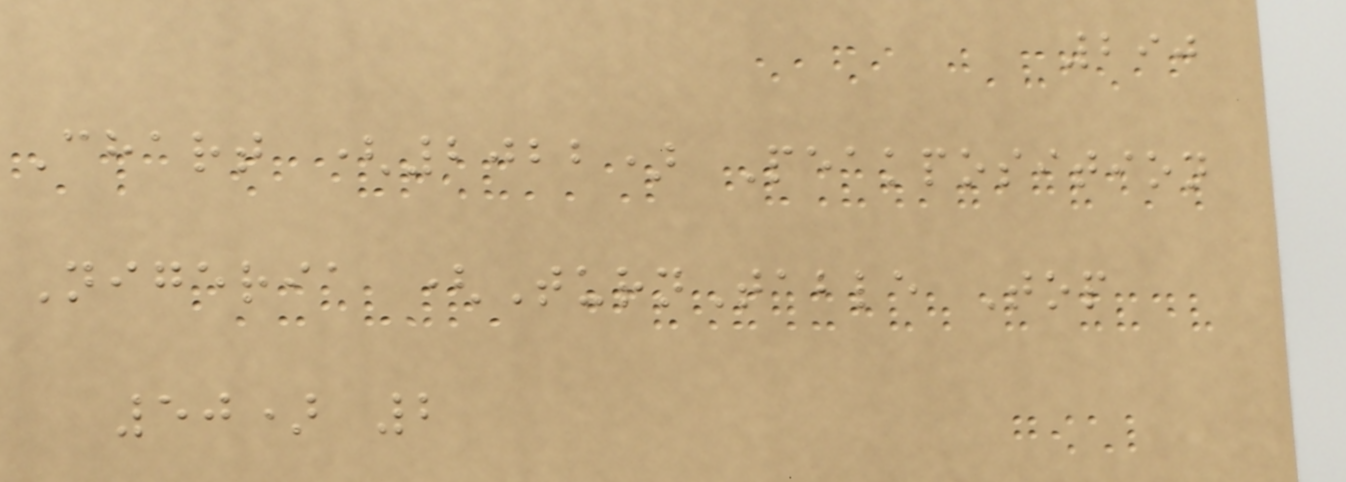290
Chart (2022) Peakposition
Nigeria (TurnTable Top
50) 2
